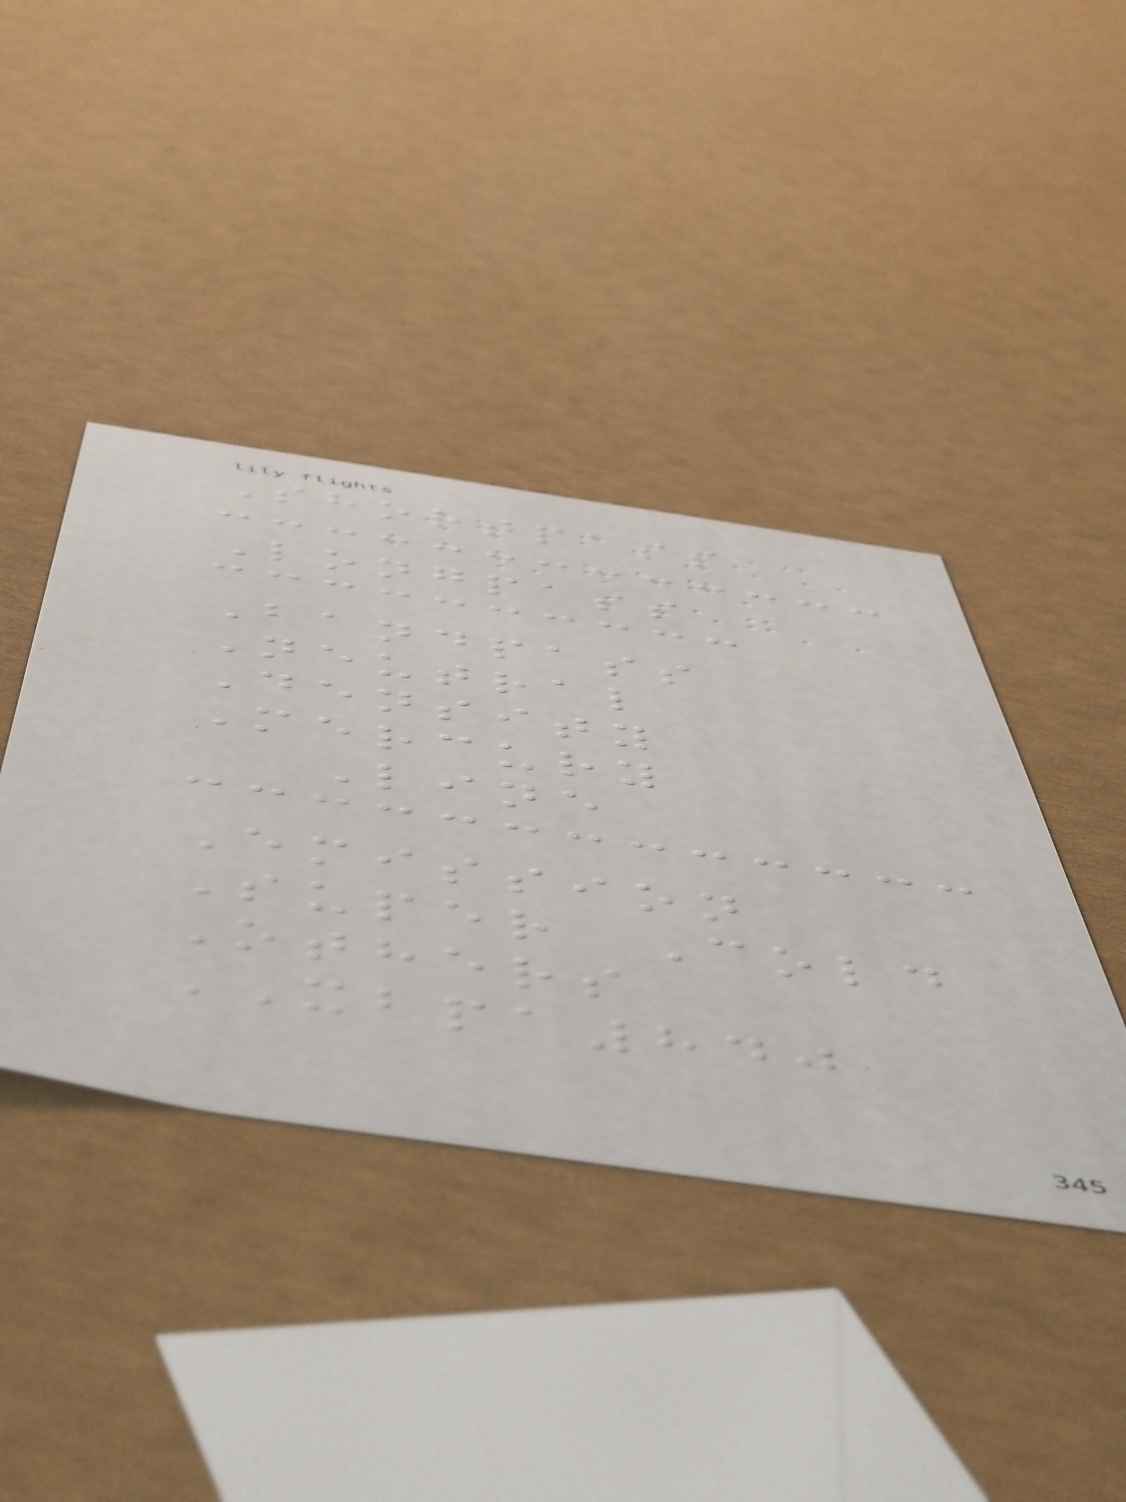Shortpass
Longpass
Bandpass
Neutral
Density
Mercury
Line
Emission
Super Cold
Others
XBPA840
